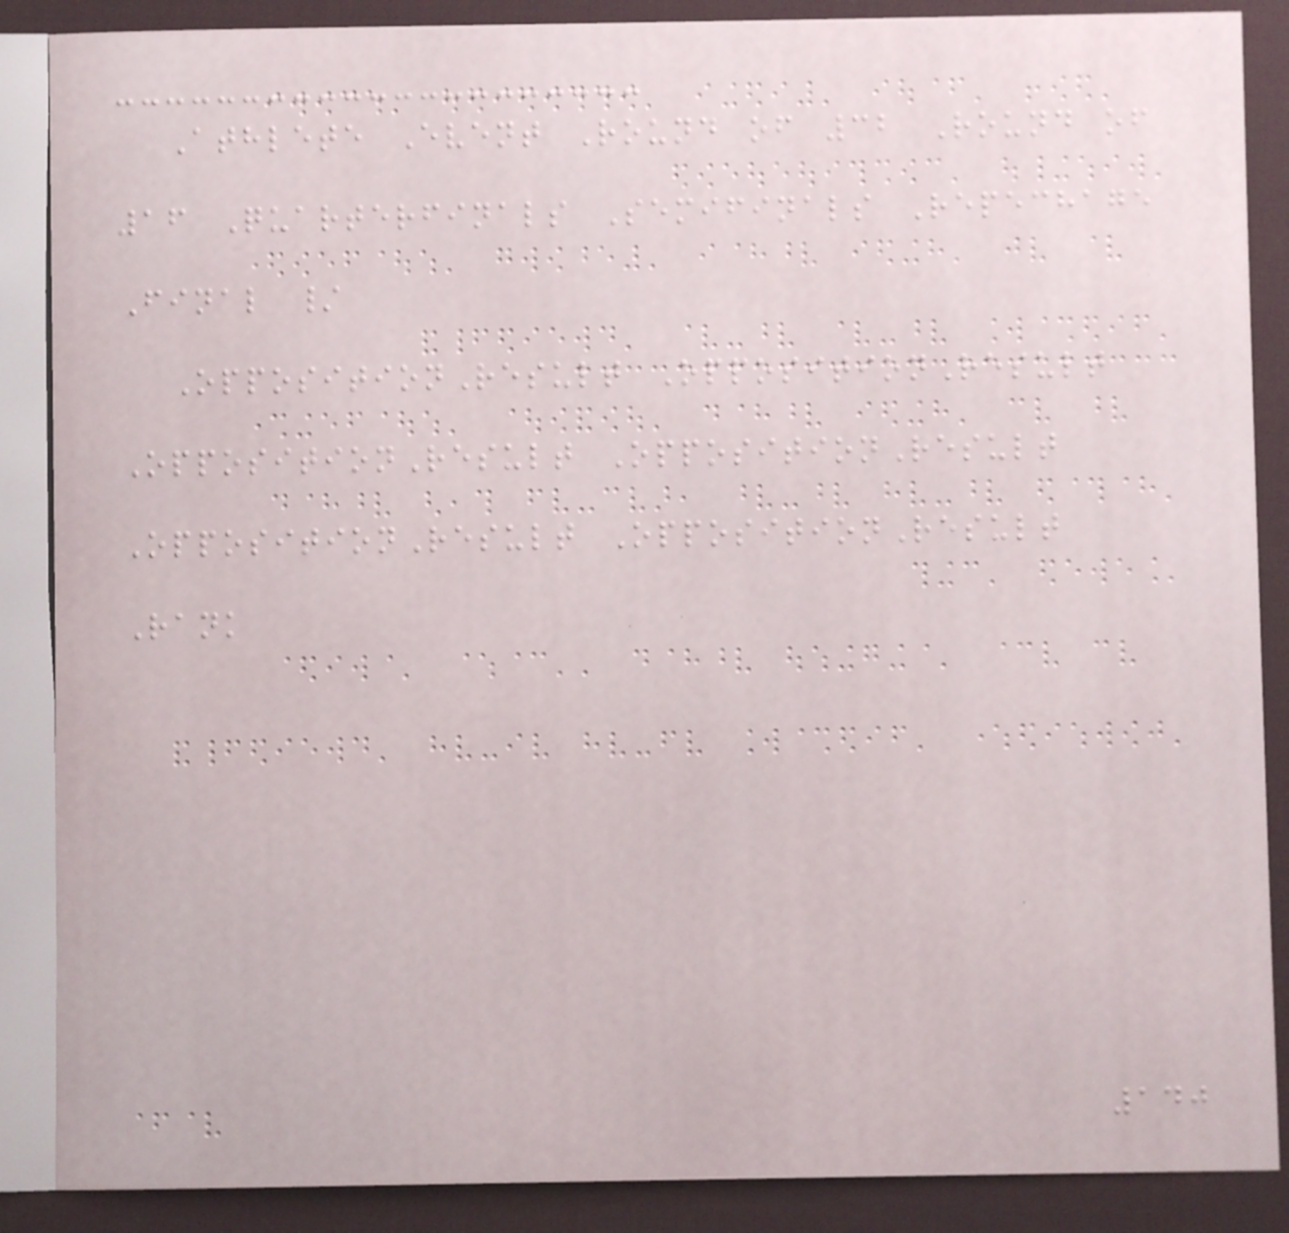Athlete Event Round of 32 Round of
16 Quarterfinals Semifinals Repechage
Final /
OppositionResult OppositionResult
OppositionResult OppositionResult
OppositionResult OppositionResult
Rank
140
